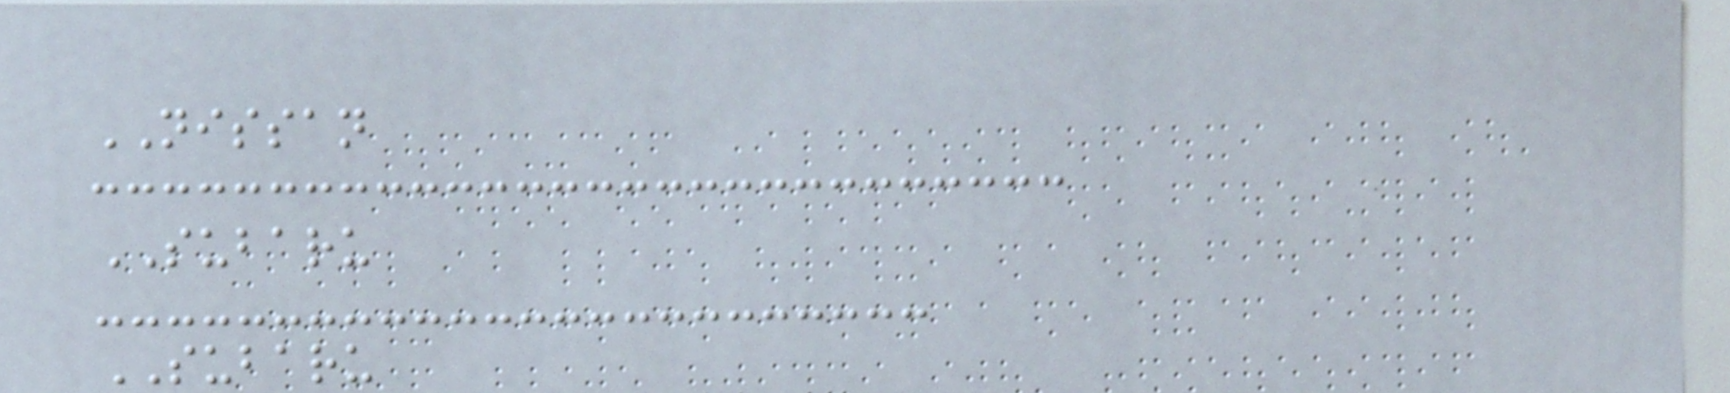NISSAN
SUBARU
SUBARU
